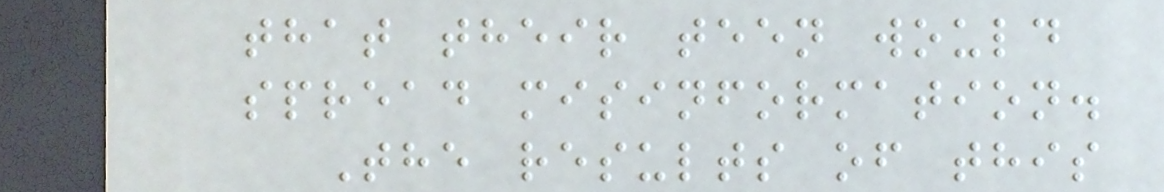that their teen would
spread misinformation.
The results of this
